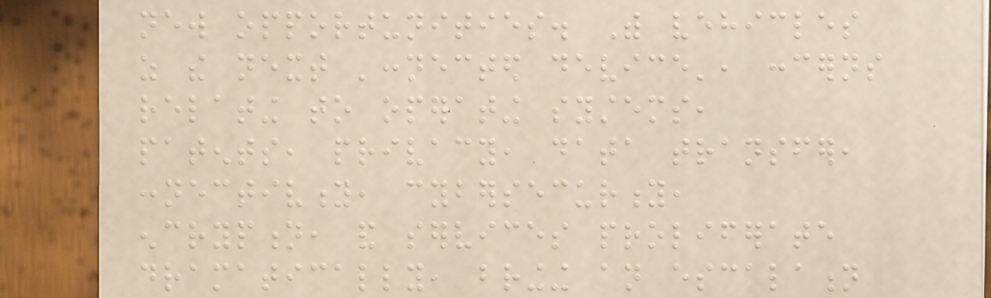new opportunities. With vehicles
as the next 'connected device', concerns
relating to operating systems,
patents, privacy, data transfer,
connectivity, cybersecurity,
encryption, and services proliferate
dramatically, bringing an escalation
